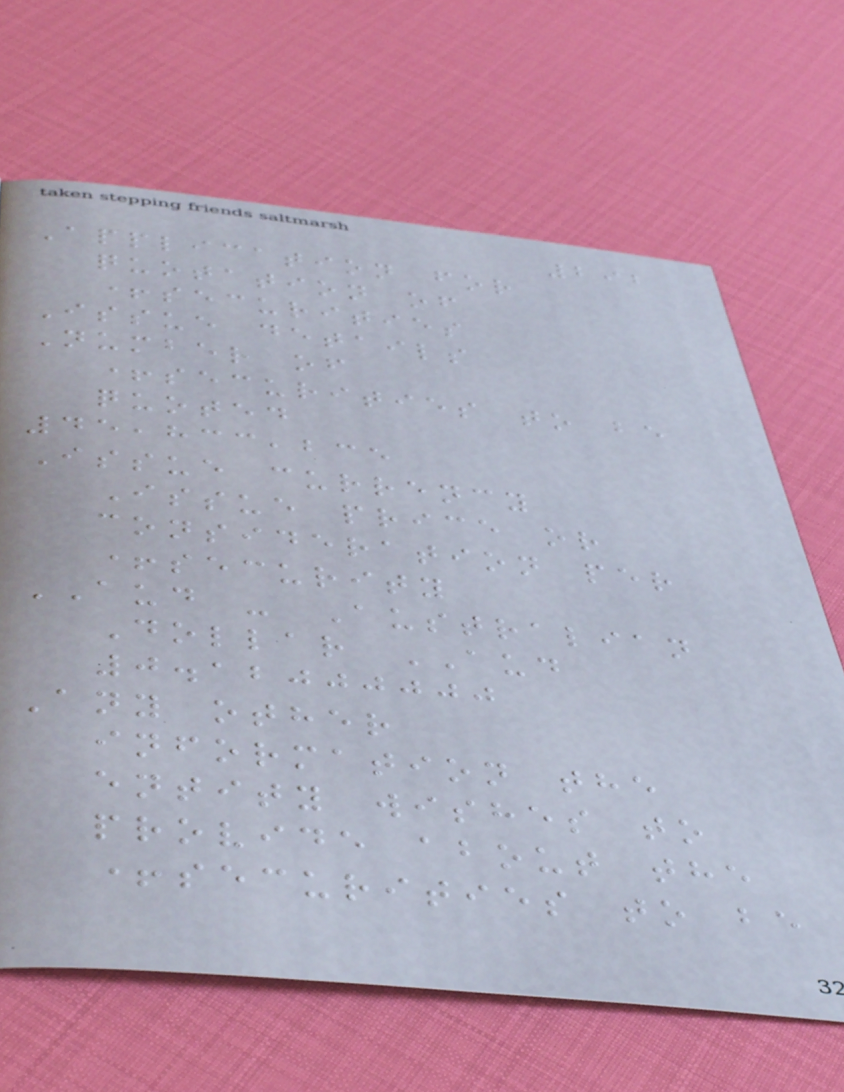292
Application for
quotation of
+securities
Issue details
Number of
+securities to be
quoted
45,833,235
Issue currency
Issue price or
consideration per
+security
AUD - Australian
Dollar AUD
0.12000000
Any other
information the
entity wishes to
provide about the
+securities to be
